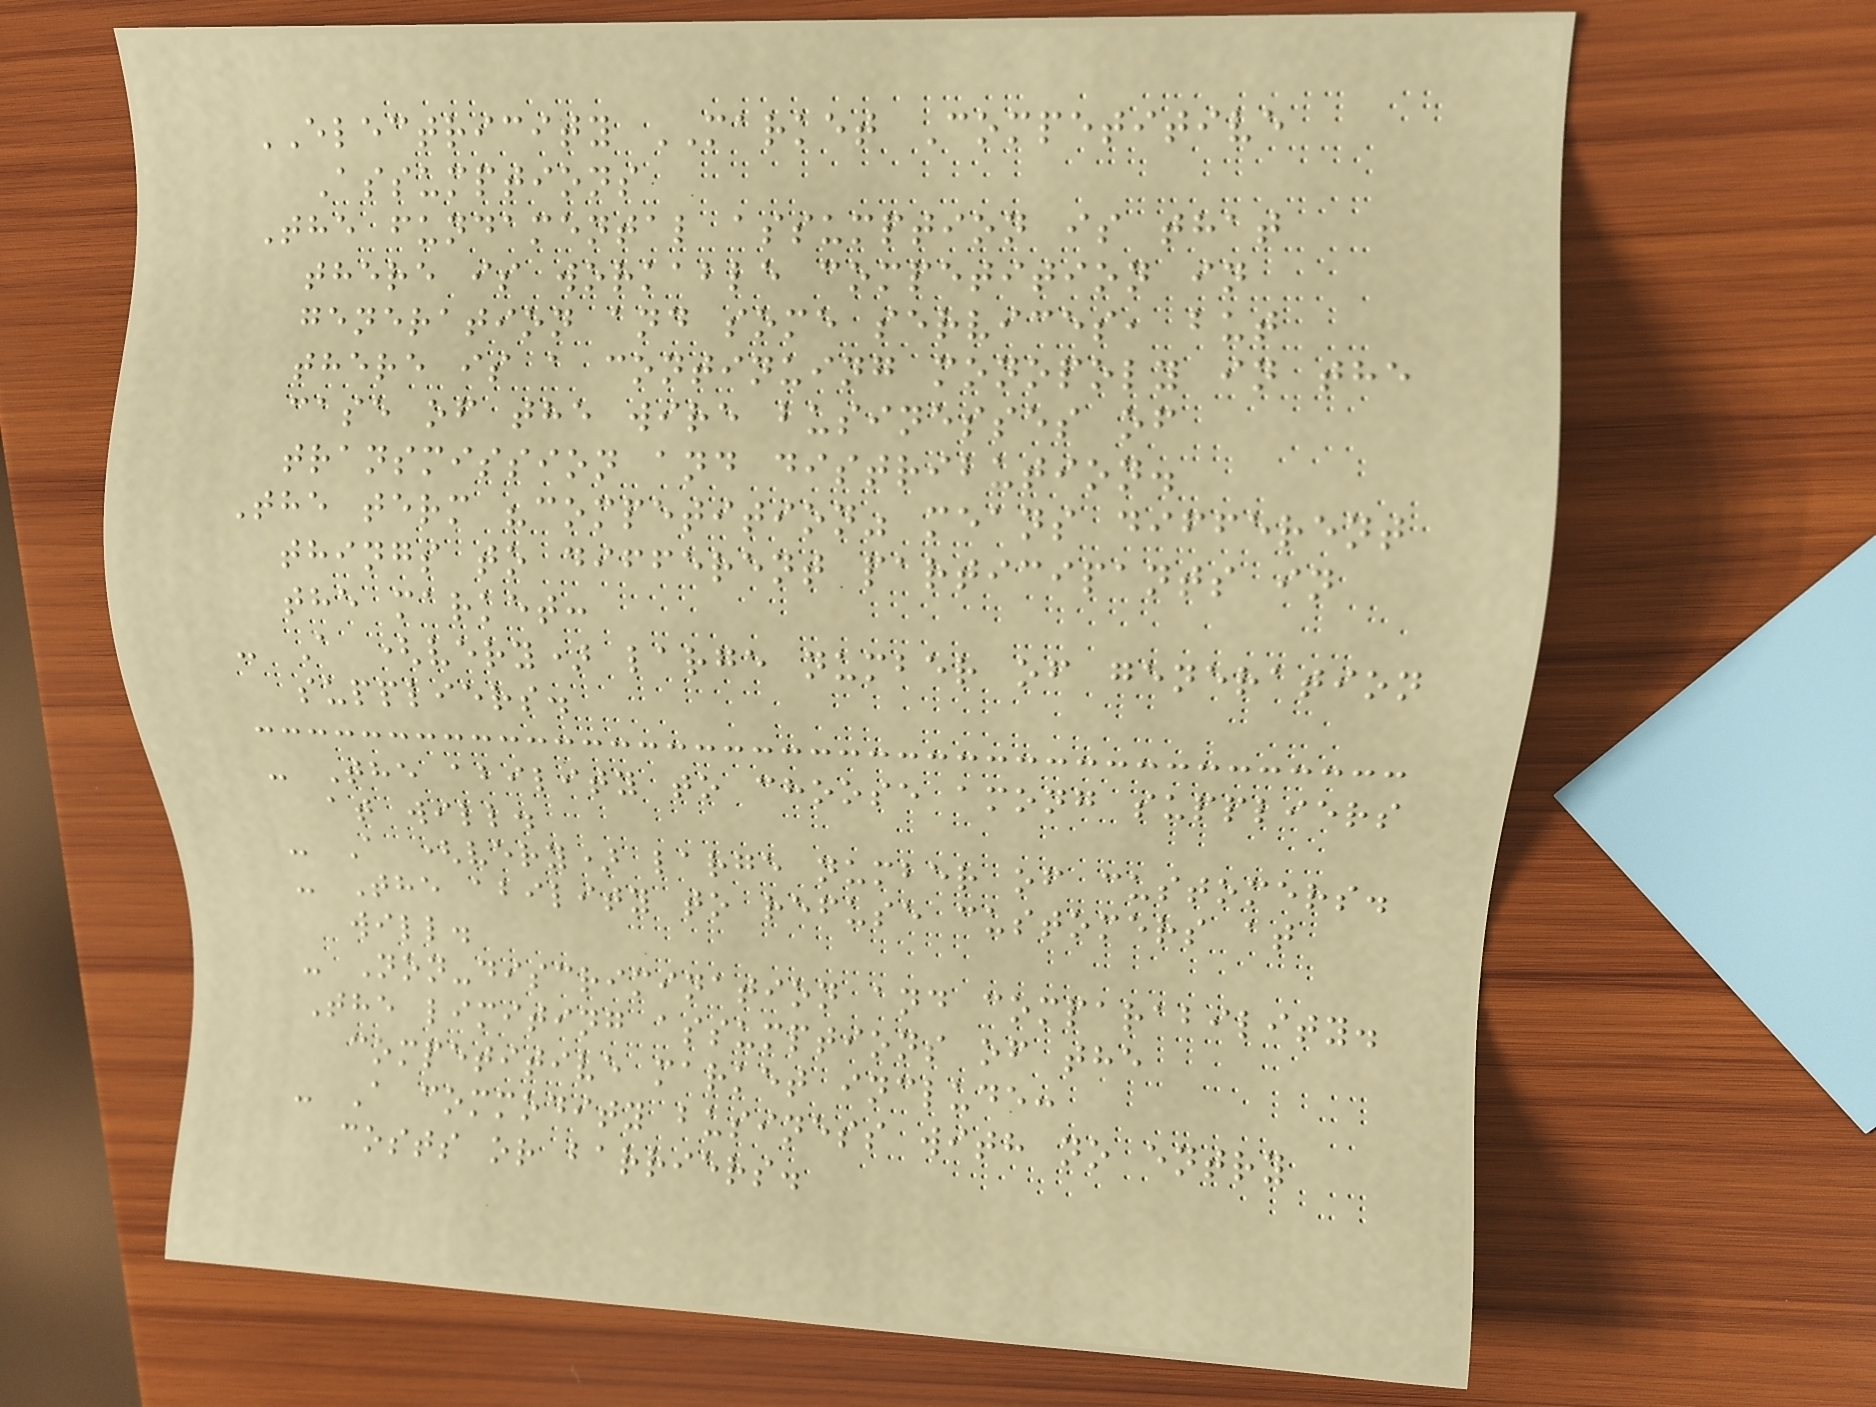ELECTRICITY MARKET Competitive
Assumptions
The fundamental assumption is that
there is workable competition in
generation and some services, but
there is a continuing monopoly in the
case of the wire businesses of
transmission and distribution.
The term "competition" means different
things to different participants in
the market:
- A (very) large number of generation
suppliers.
- The ability to choose among suppliers
at will.
- A (very) large number of customers.
- The ability to refuse customers at
will.
- Non-discrimination and comparability.
The limiting assumptions of the
competitive market include:
- A commodity business with no entry
costs or barriers.
